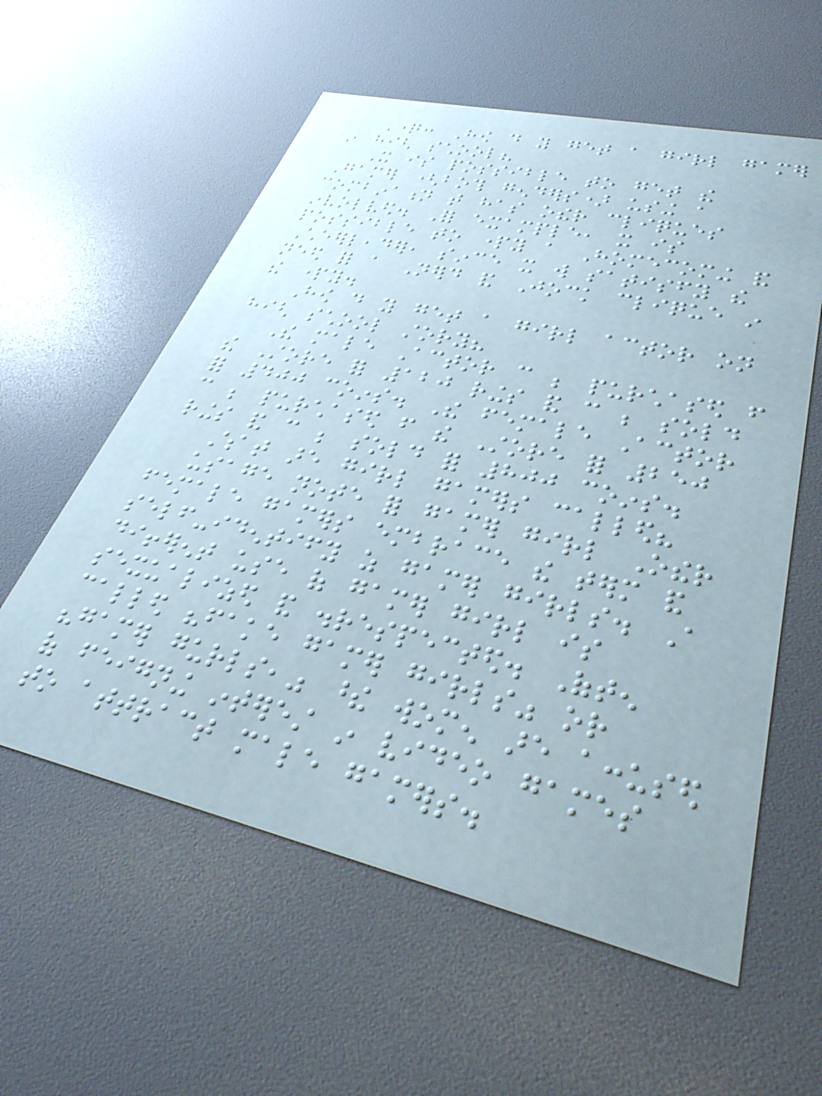Question: How do you get a girl gamer
in high school?
It is possible to get the
Gamer (both genders) using a
combination that has other cliques
involved. For example, it is
possible to party a Homecoming and
Cheerleader, since it will satisfy the
need for a Nerd and Jock clique in
the party.
How do you get a girl actor on
high school story?
The male Actor can be purchased from
the Store for 120 rings and can be sold
for 400 coins. The female Actor
can be purchased from the Store for 250
rings and can be sold for 800 coins.
What are girl gamers called?
usage note for gamer girl Other
female gamers embrace the term and
self-identify as gamer girls. A
different use of gamer girl is
sexualized and disrespected. Often
called "fake gamer girls" or
"gamer gurls," these women are accused
of feigning interest in video games
to attract male gamers.
